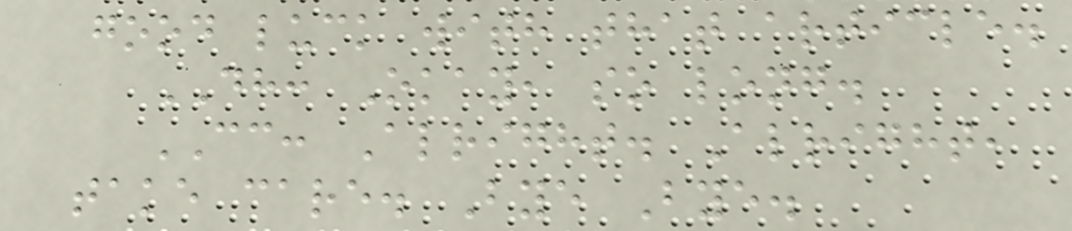good luck with that article.
DH: Okay, so long.
CC: Alright. Alright,
take care. Bye Bye.
